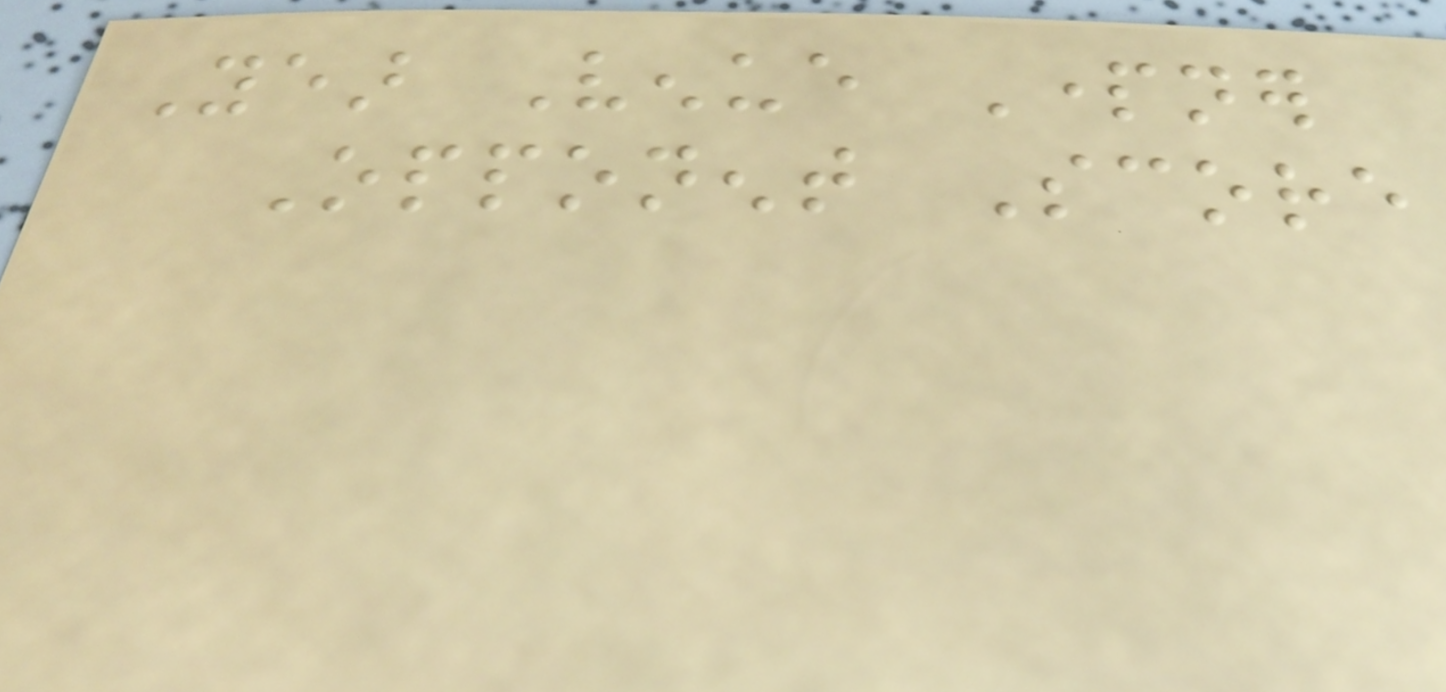Year Venue Partner
Opponent Score
